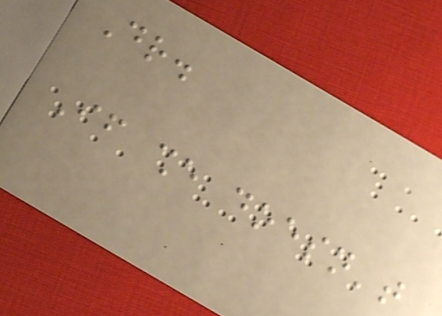Dr.
If she doesn't
